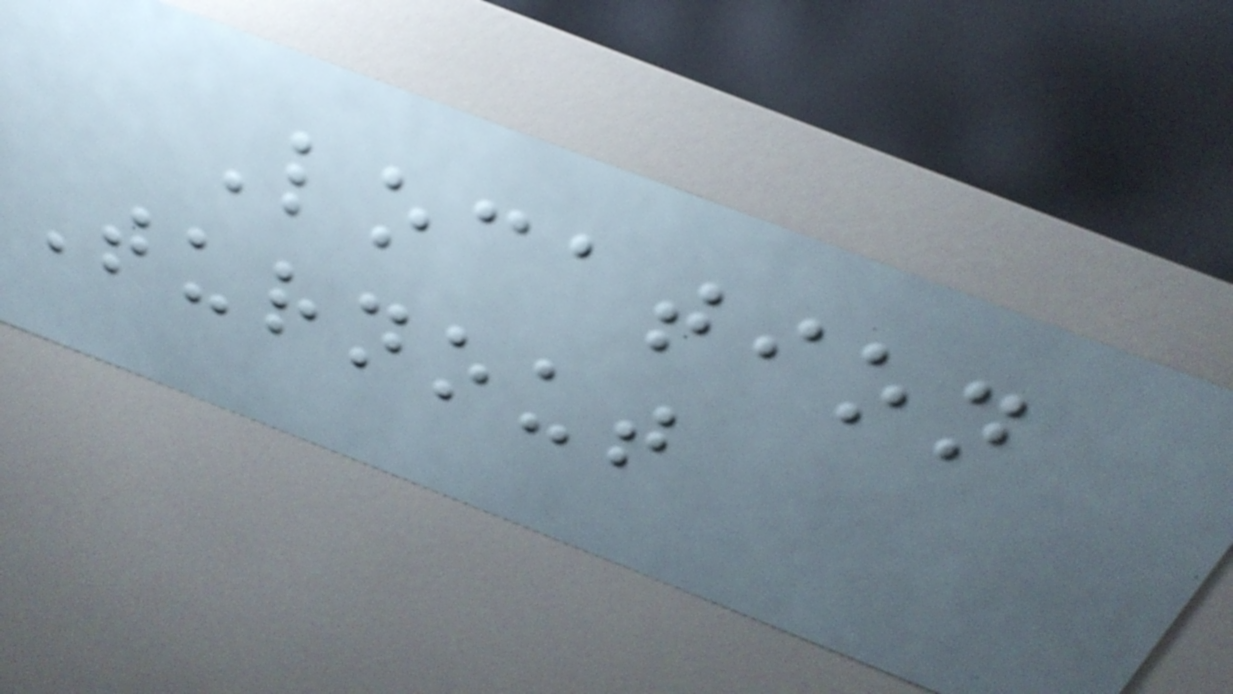Location
Turnout
